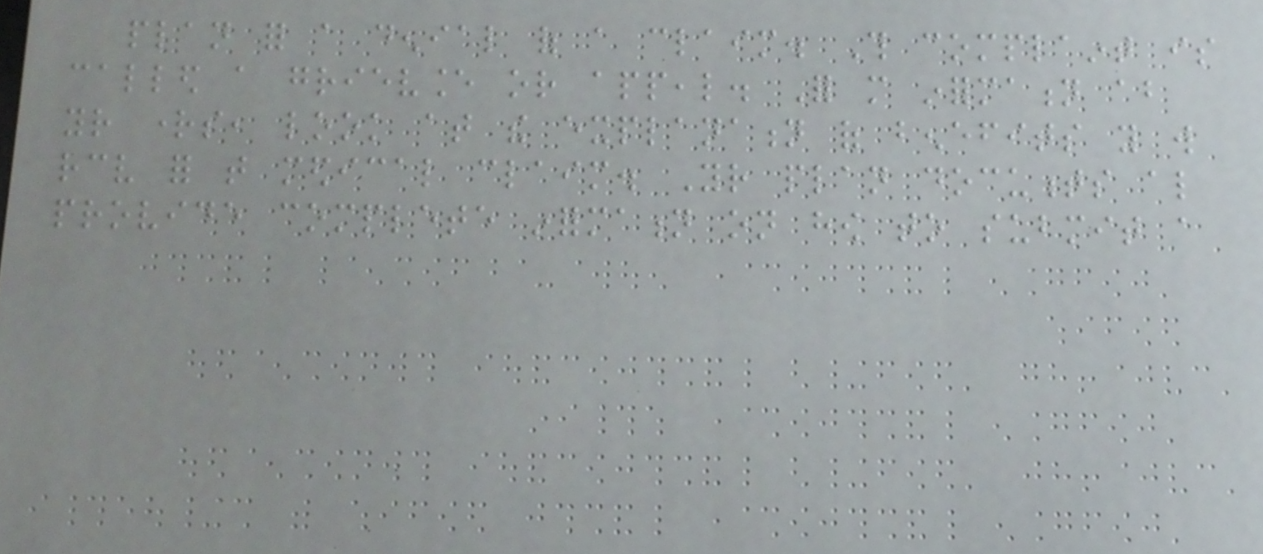plan for a denial of a claim. This complaint is
called a grievance or appeal. For more information about
your rights, look at the explanation of benefits you will
receive for that medical claim. Your plan documents also
provide complete information on how to submit a
